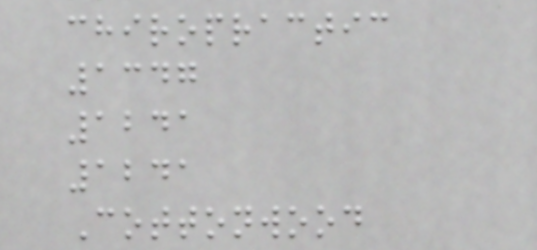chiropractic
1347
1241
1241
Cottonwood
